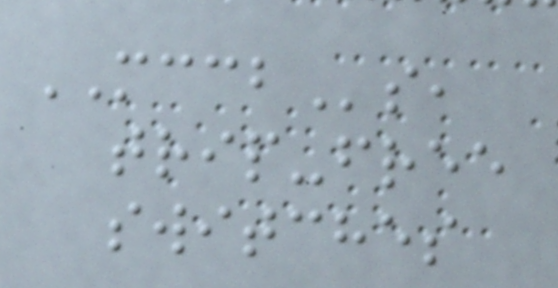MCCBs,
trip-free
switches
